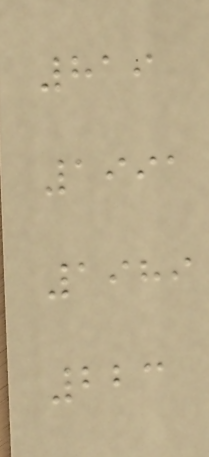819
1991
1989
223
